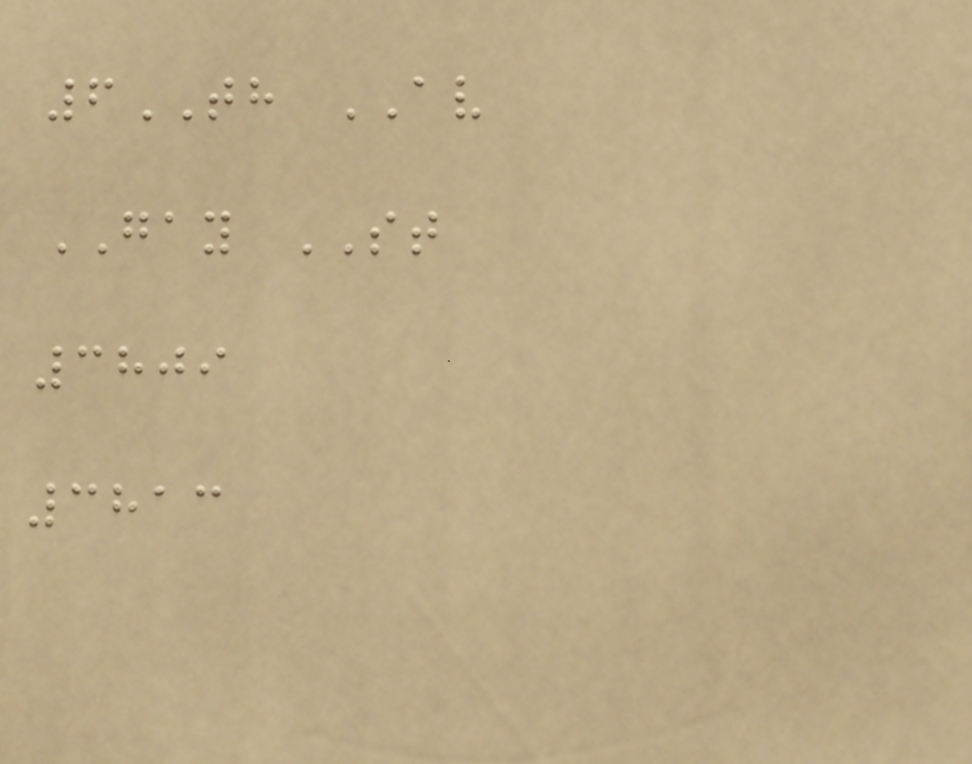6TH AV
GAY ST
3809
3813
